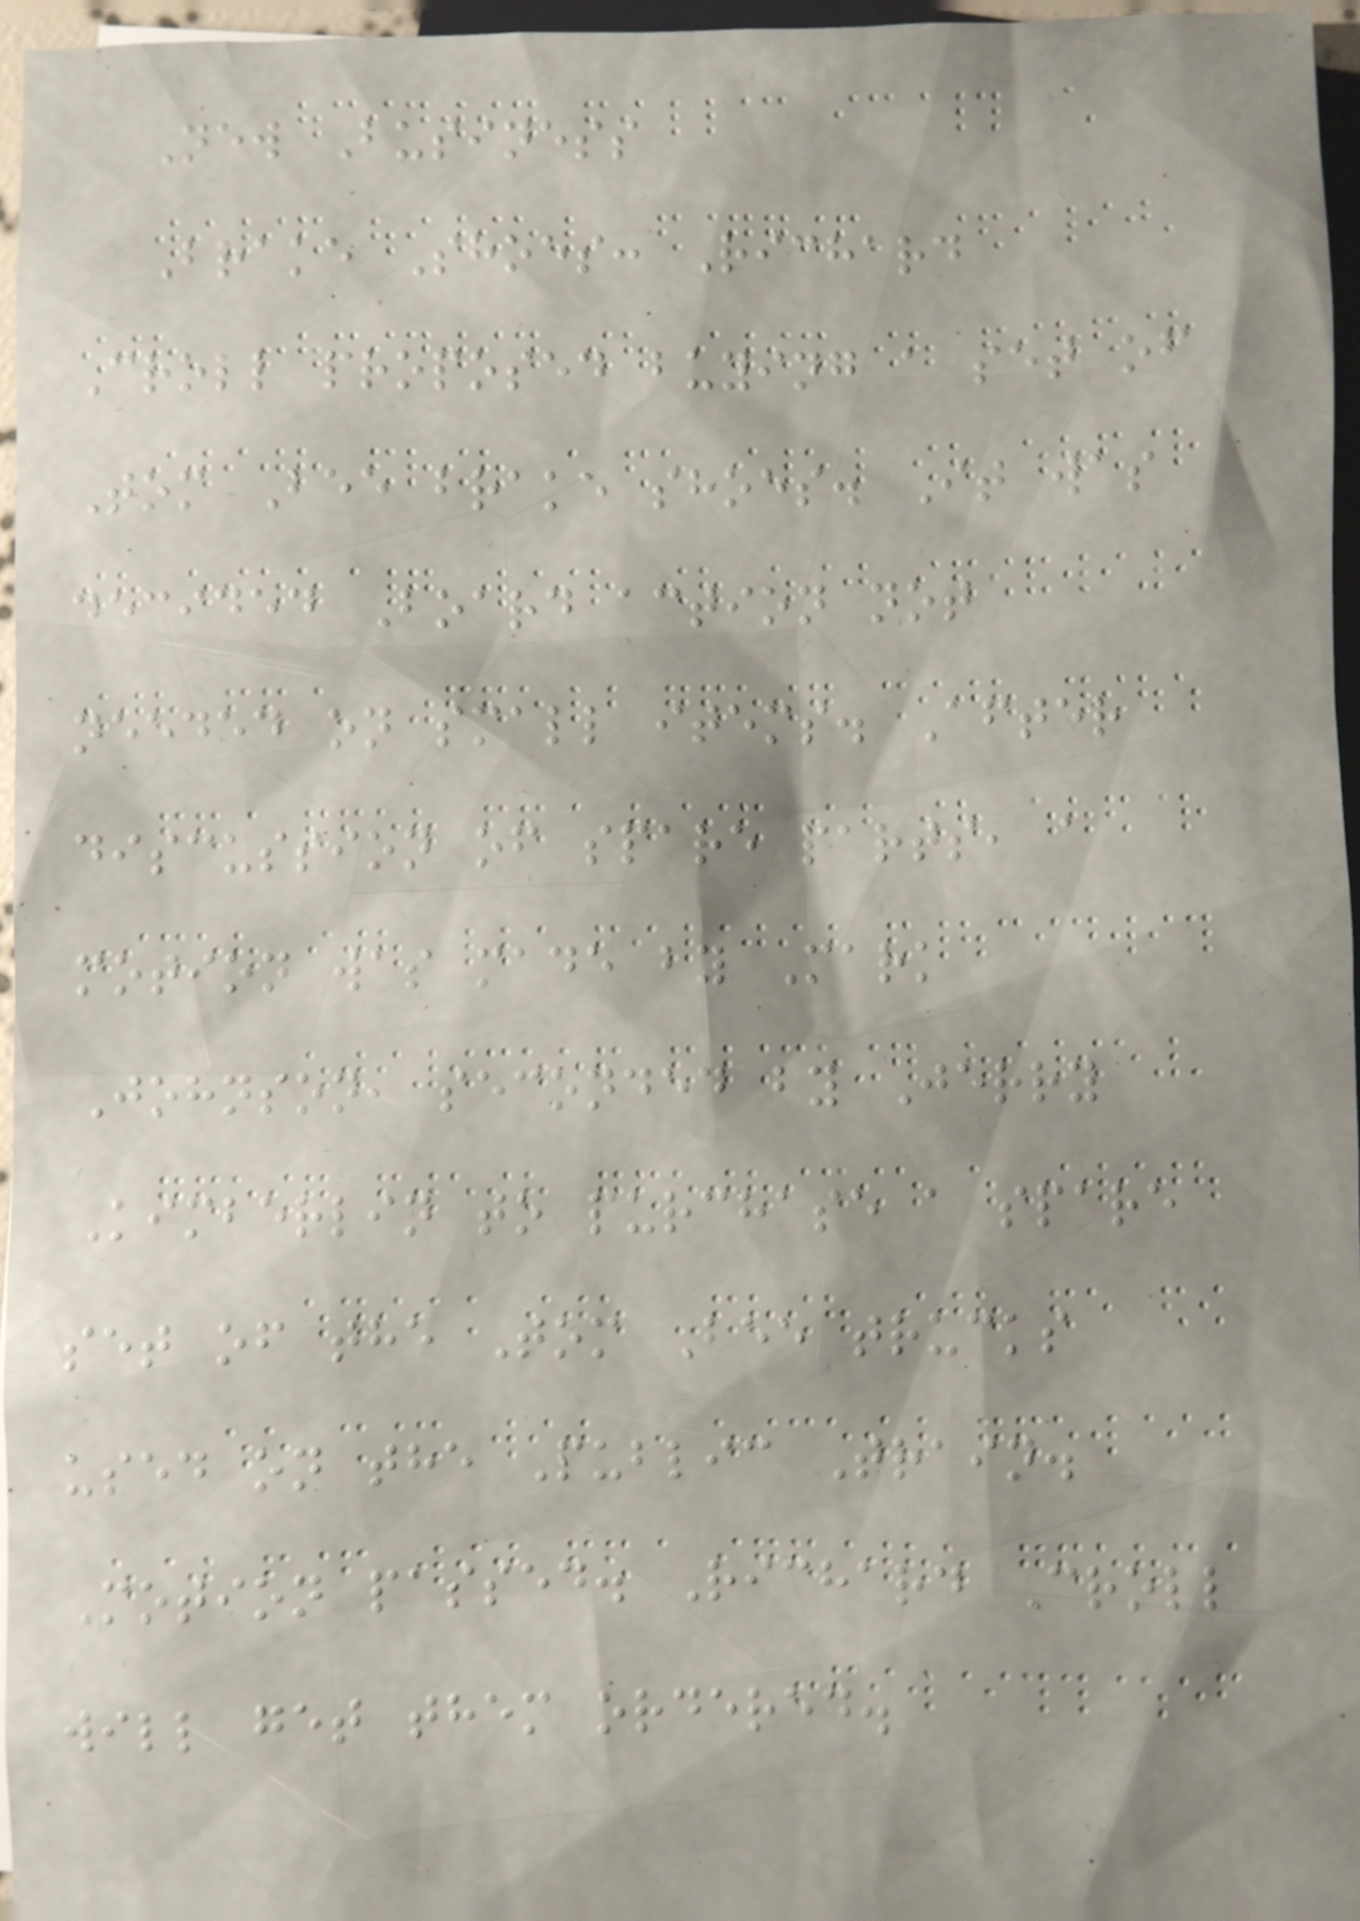New Business
Brake Shoes: Richard
Croll proposed buying a set of
Tom Bee brake shoes. It was
decided Board action not
needed on small items. After
discussion of spare parts, a
motion was made by Mark
Johnson, seconded by Jerry
Kimberlin to purchase a spare
set of the Tom Bee trucks
used on the Public Train.
Motion passed. Richard Croll
will get them ordered.
